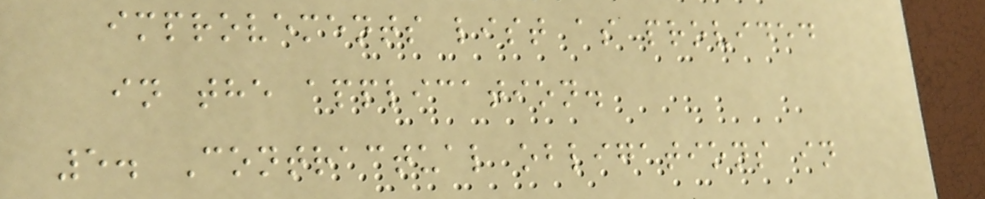improvements list as provided
in the application.
5. Contractual obligations in
